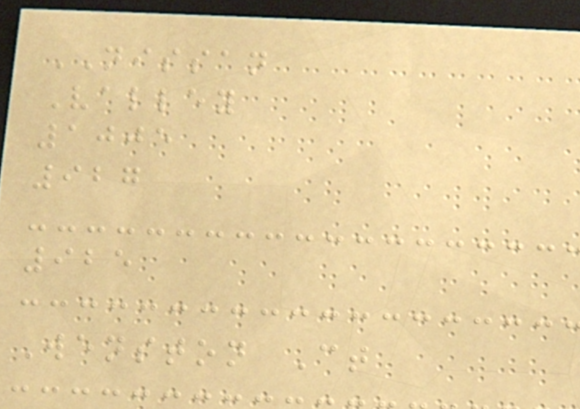NISSAN
Valley
1005
927
925
Wenston Ct
